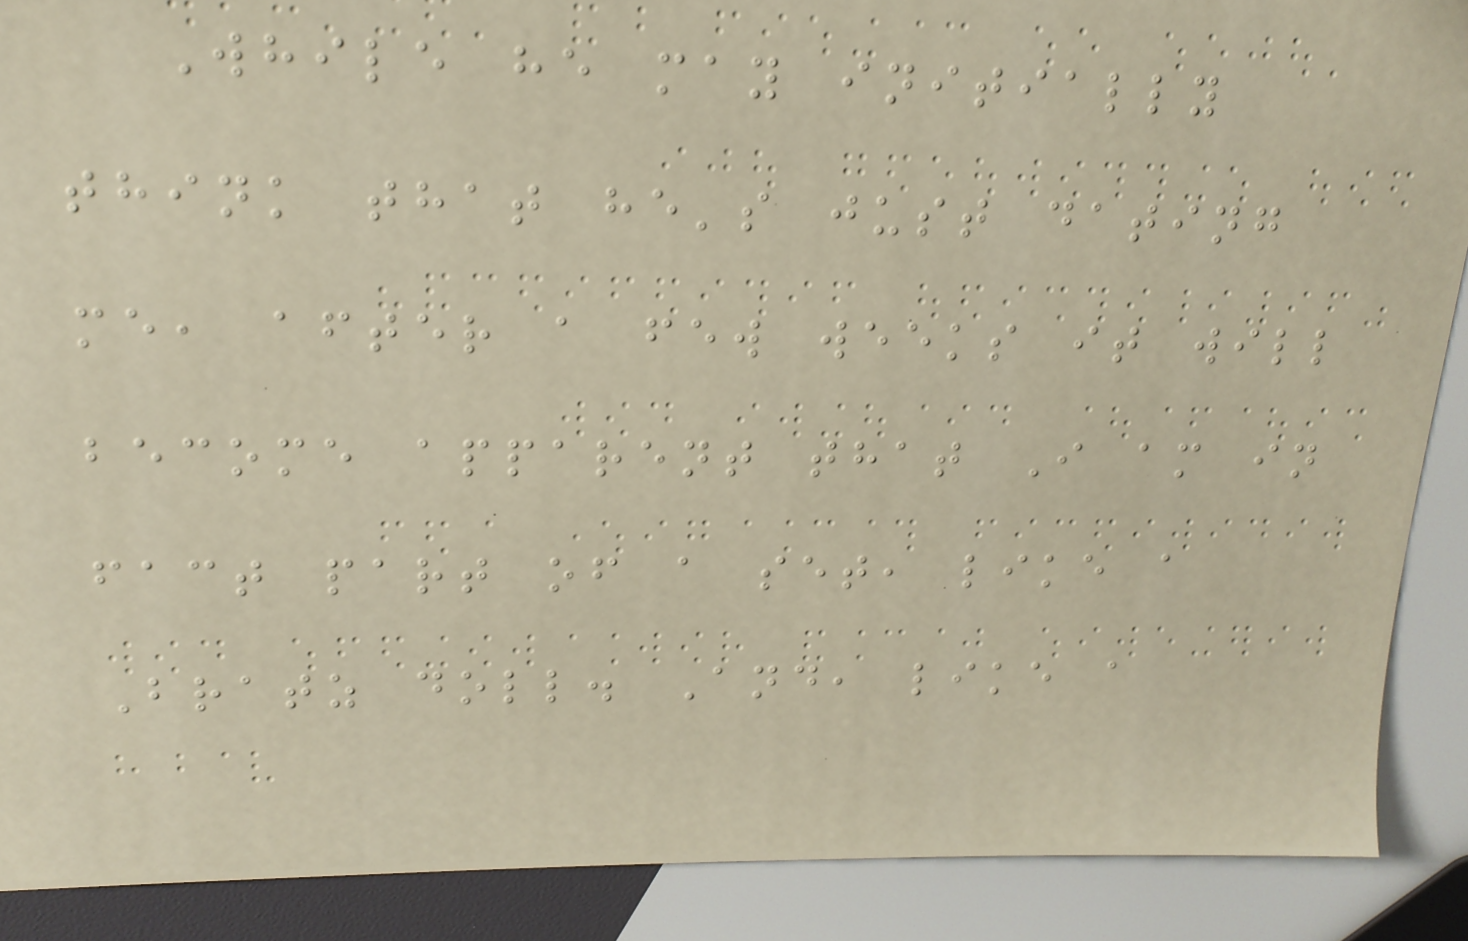While he may initially
think that he's just dating
me, after a few weeks it will
become apparent that I am in
fact part of a set, like a
Bratz doll. And, like a
